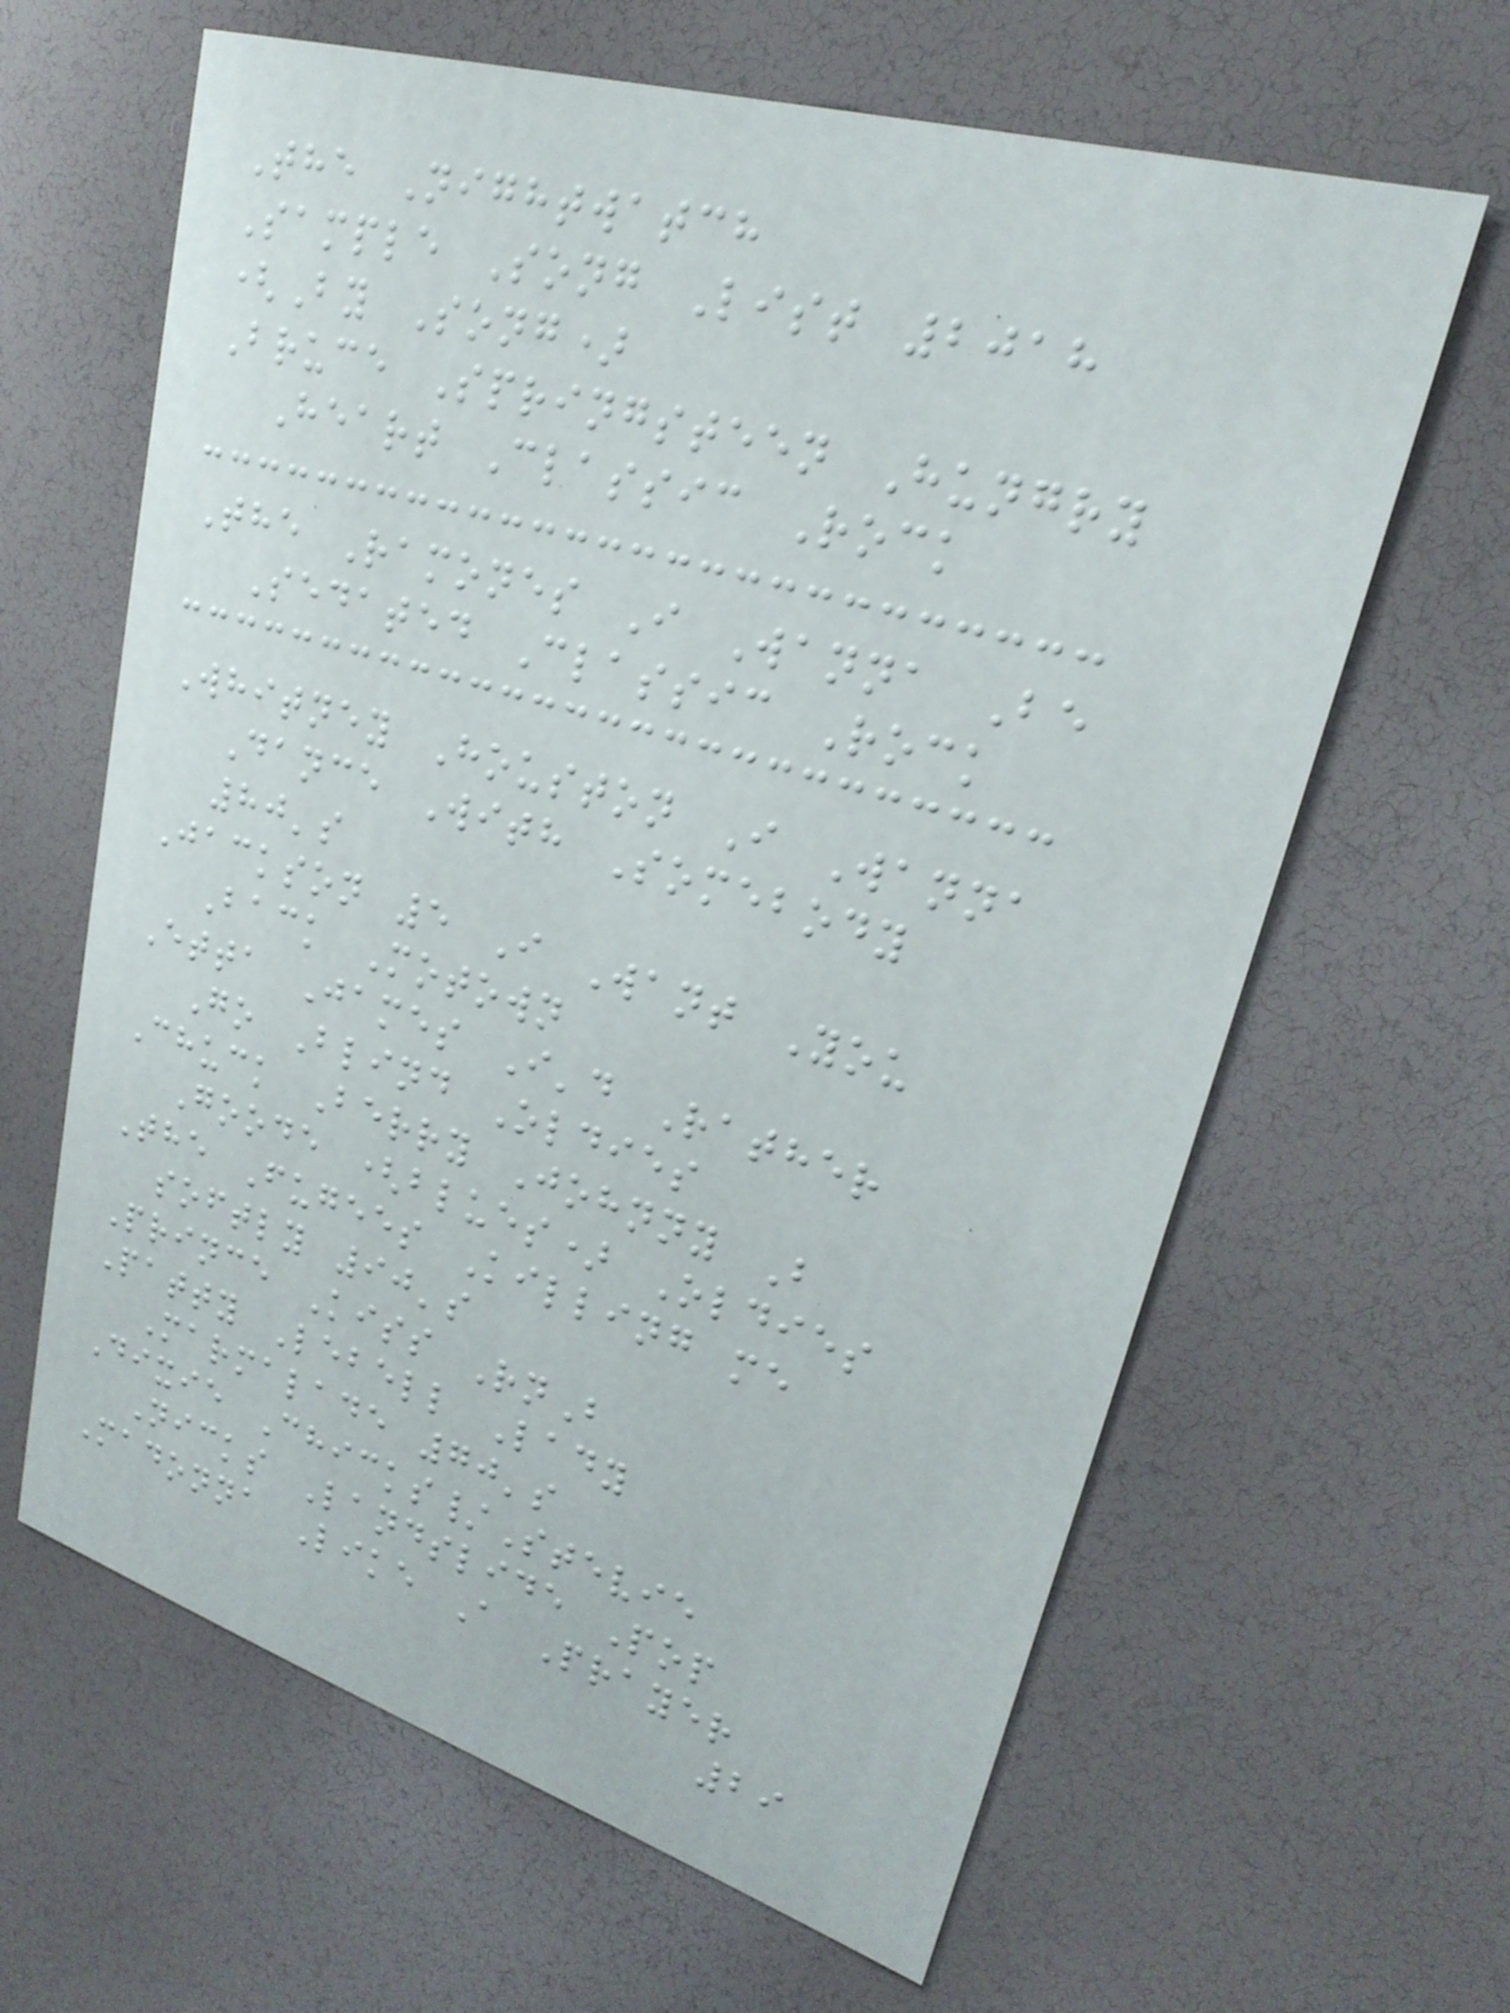The Nightwatch
Sample Song List 2018
(By Song)
Bruce Springsteen Hungry
Heart Classic Rock
The Ramones I Wanna Be
Sedated Classic Rock
Whitney Houston I Wanna
Dance With Somebody
80's
Jackson 5 I Want You
Back Motown
Etta James I'd Rather
Go Blind Oldies
Chuck Berry Johnny B
Goode (blues) Oldies
The Fugees Killing me
softly 90's
Prince Kiss RnB
Patty Lebell Lady
Marmalade 70's
Dixie Chicks/Stevie
Nicks Landslide Pop
Madonna Like A Prayer
29
